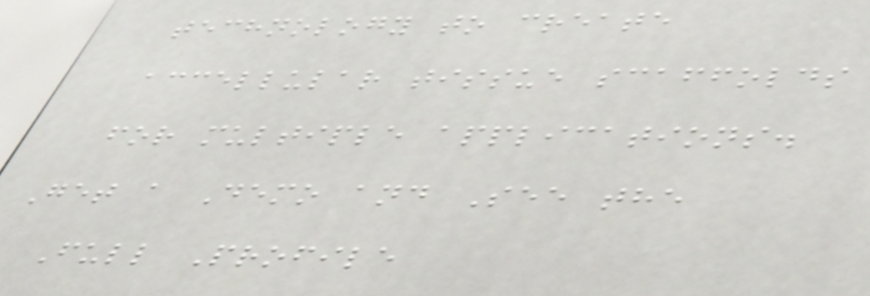technology to create
accellular tissue scaffolds
for multiple applications.
Get a Demo and See the
Full Profile
